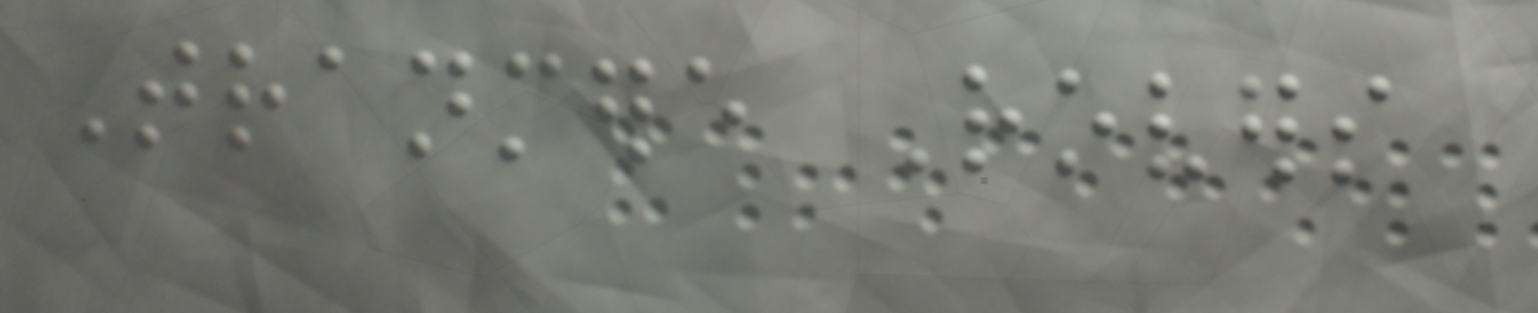Tranmere Rovers
